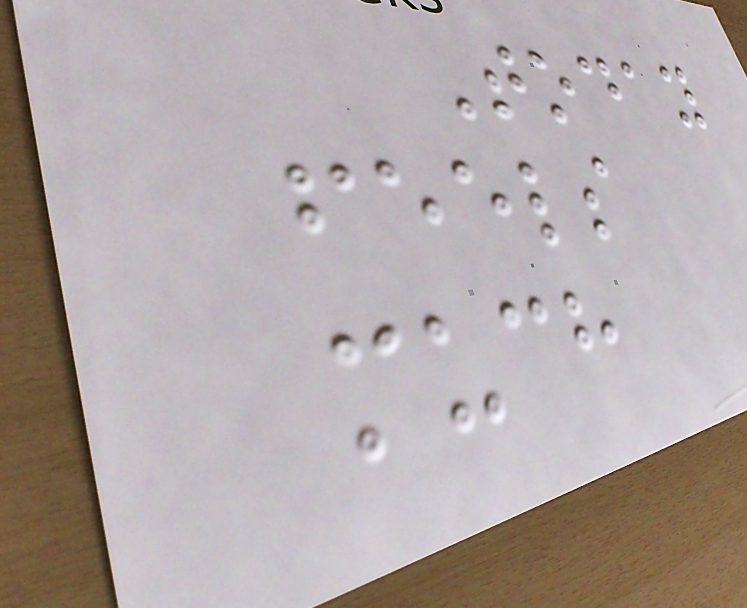Today
feels
much
